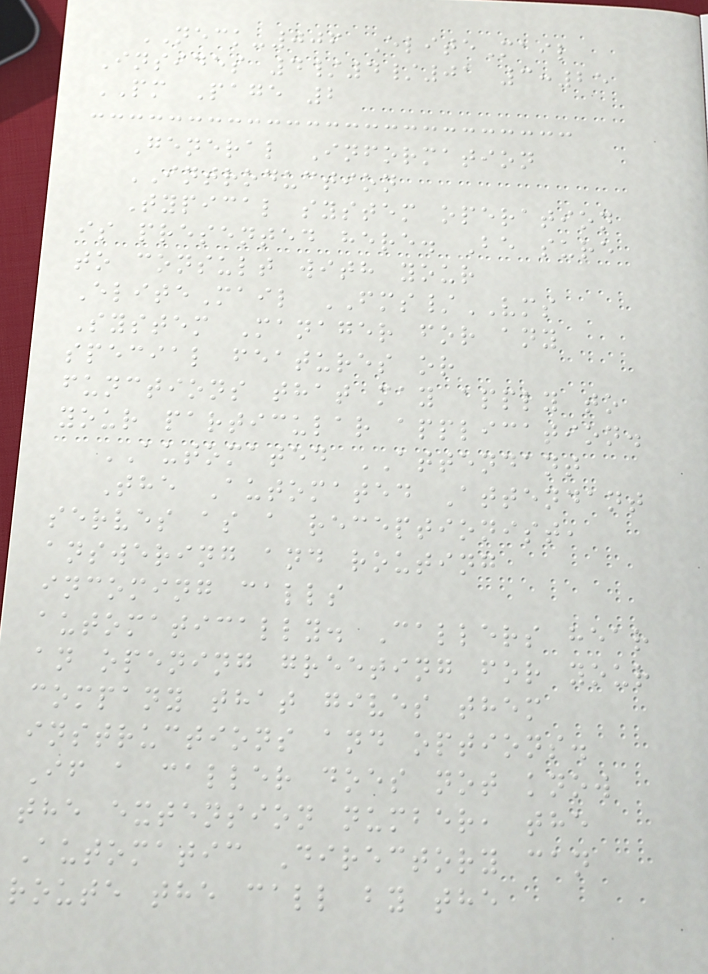NECK-006 EliteMail
Insides 4/4/01 3:25
PM Page 2
General Information
INTRODUCTION
Typical system operation
is presented here. Be sure
to consult with your
EliteMail FMS/VMS
System Manager for any
special features or
functions that may apply to
your particular application.
AUTOMATED ATTENDANT
The Automated Attendant
serves as a receptionist,
answering and routing
incoming calls
automatically. Callers hear
an opening greeting for your
company that gives them
instructions and options.
If a caller does not know
the extension number, the
Automatic Directory can
route the call by the
